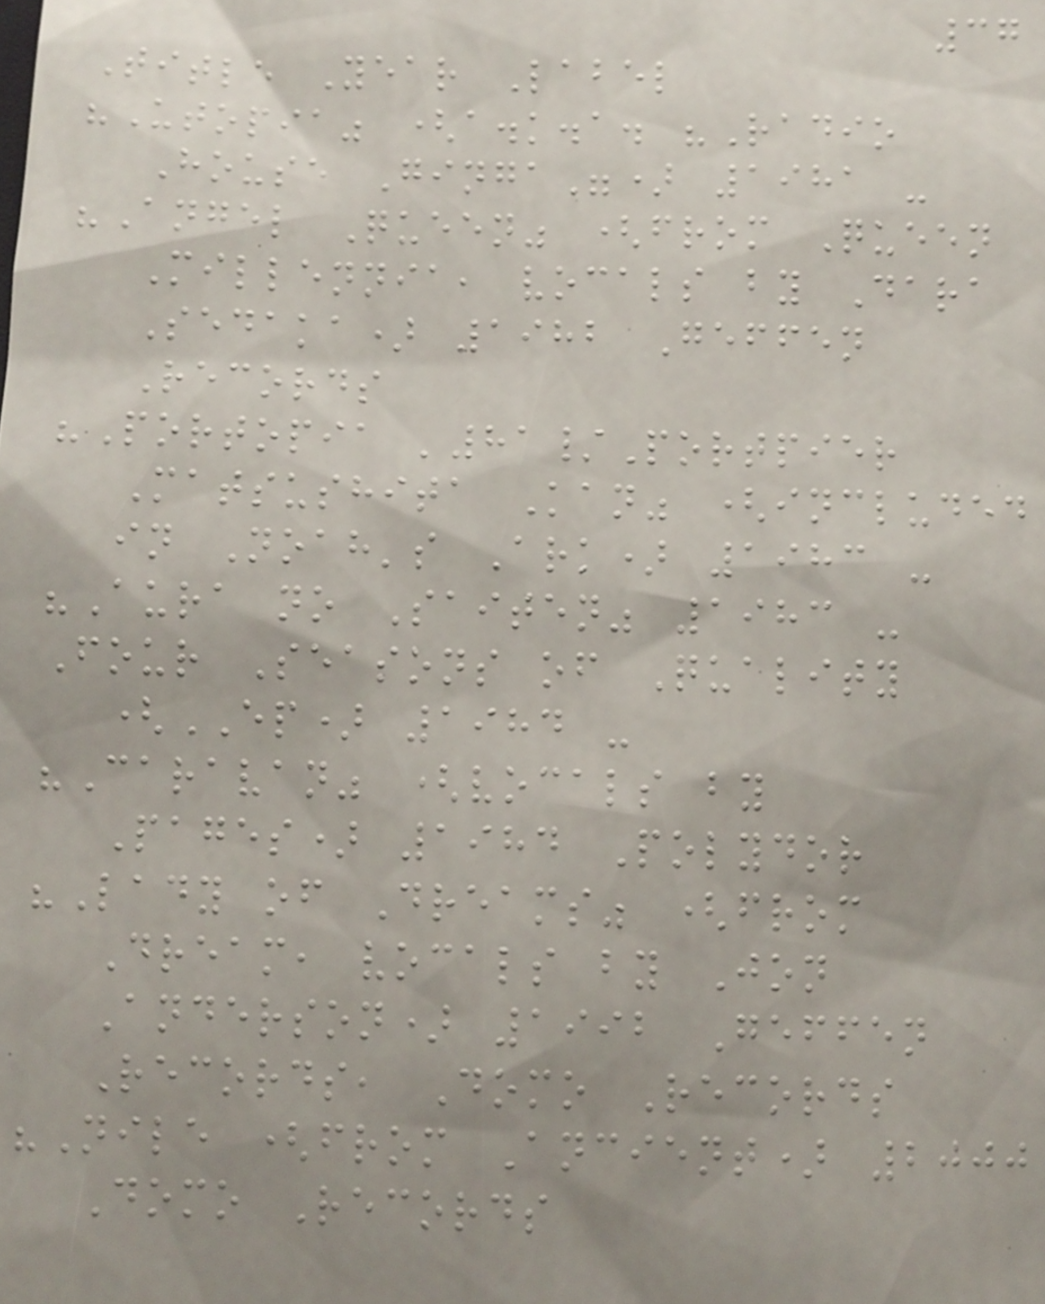37
Title Year Label
"Utopia" (a.k.a. "Radio
House Ginga") 1981 -
"Angel Queen" (from Queen
Millennia, vocals by Dara
Sedaka) 1982 Geffen
Records
"Portopia '81/Portpier
Matsushita Kan" (included
in Noah's Ark) 1983 -
"Aura no Saiten" 1983 -
Four Seasons of Quality
(EP) 1984 -
"Caravan" (vocals by
Pages) 1984 Polydor
"Lady of Dreams" (from
Dream, vocals by Jon
Anderson) 1992 Geffen
Records, Domo Records
"Nile (from Ancient) 2000
Domo Records
